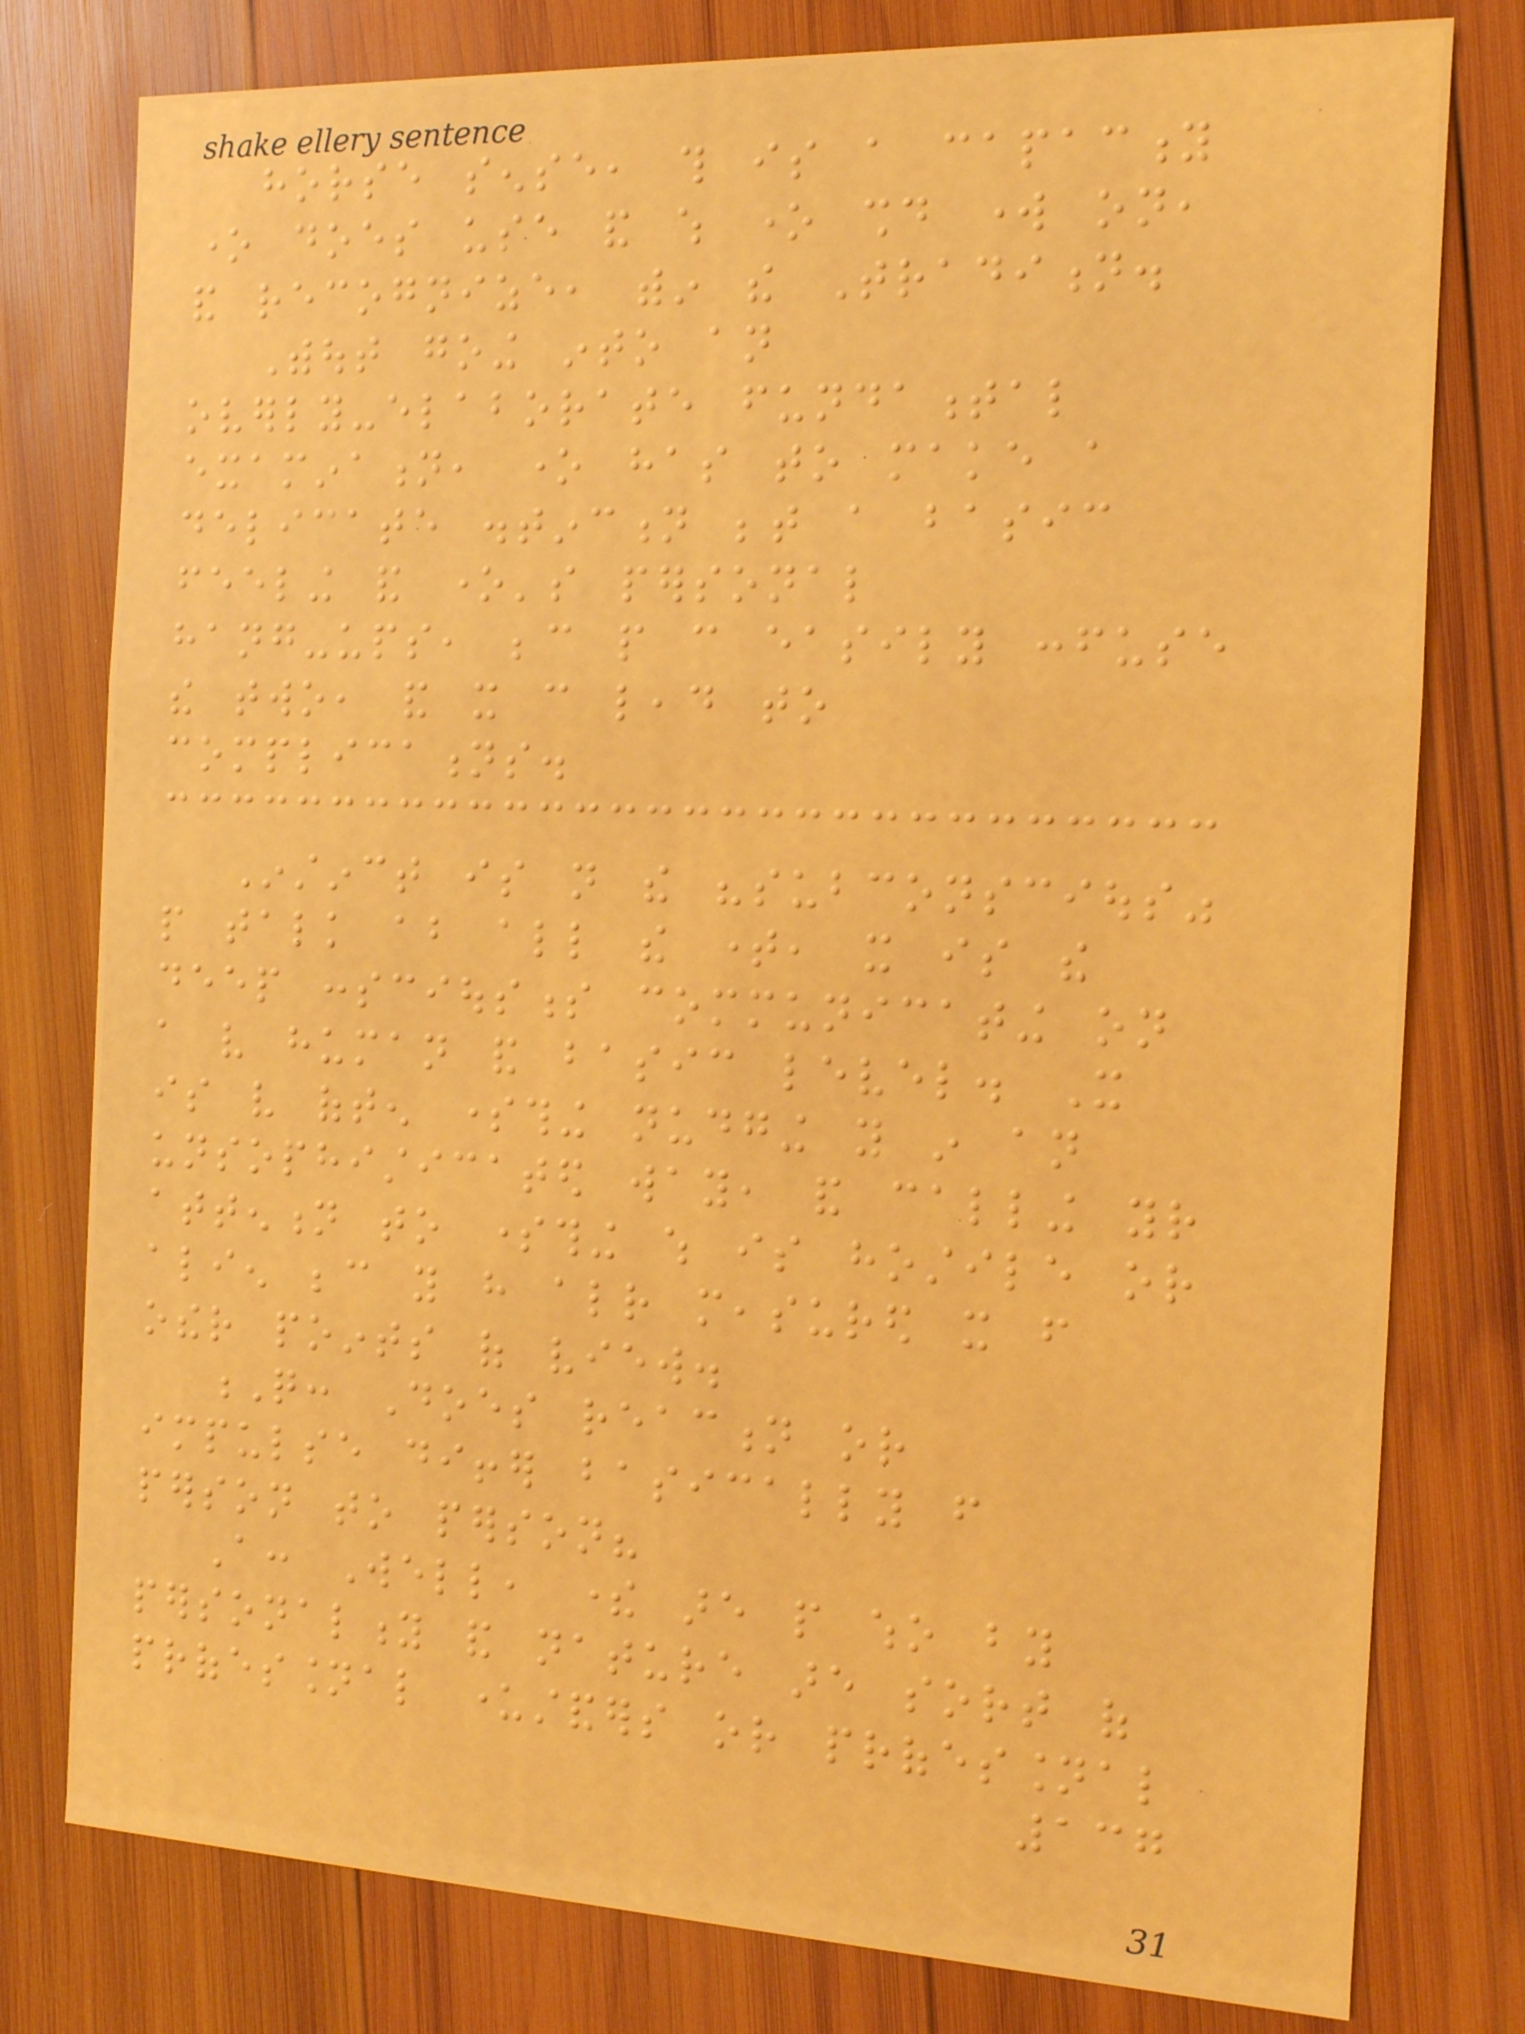horse sense, this is a capacity
one does use and which one should work on,
and recognize, within the Tradition.
Without going into an
overly-elaborate fundamental
examination, one has to make a
delicate distinction between a basic
feeling and one's personal
hang-ups, because people can easily confuse
the two, and it can lead to
complications.
Instinct is not the "subconscious"
people talk about all the time, it is the
deep consciousness communicating on
a very human and basic level. It
is very often something nudging you in an
unsophisticated way, and calling your
attention to something which is hostile or
alien because you have already measured it from
other points of view.
Q: Does reaction or
impulse differ basically from
person to person?
A: Well, there are people who by
personality and nature are sort of
professional understanders or professional
137
